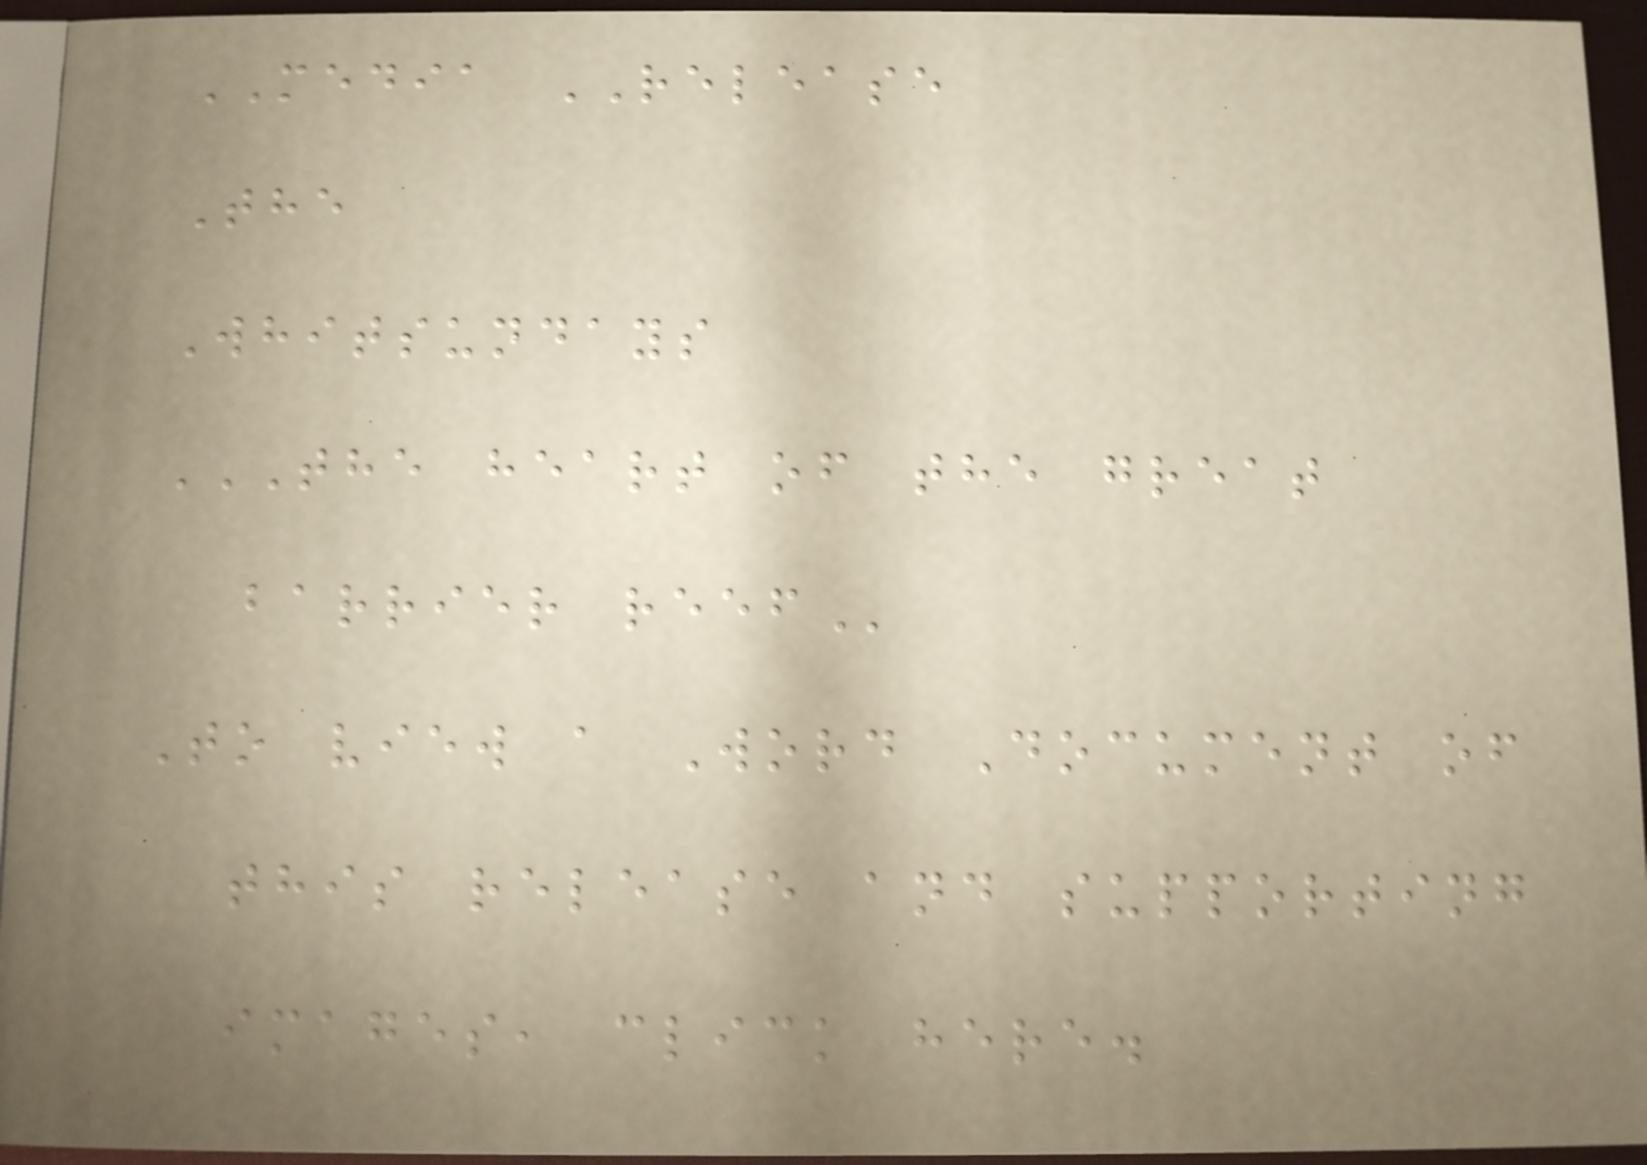MEDIA RELEASE
The
Whitsundays
THE HEART OF THE GREAT
BARRIER REEF
To view a Word Document of
this release and supporting
images, click here.
